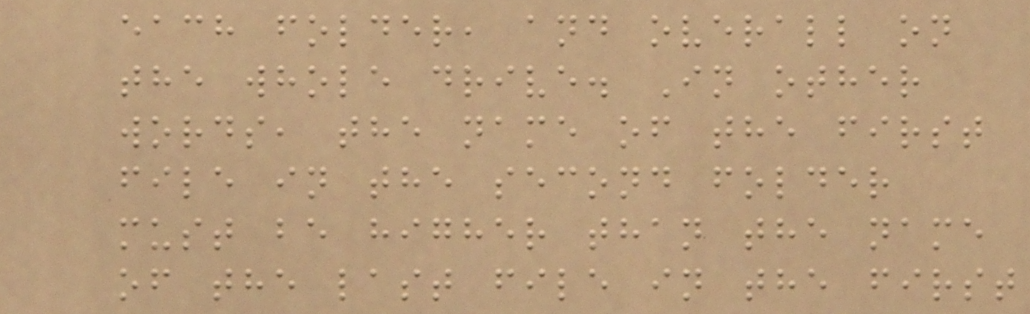each folder, and overall on
the whole drive. In other
words, the name of the first
file in the second folder
must be higher than the name
of the last file in the first
